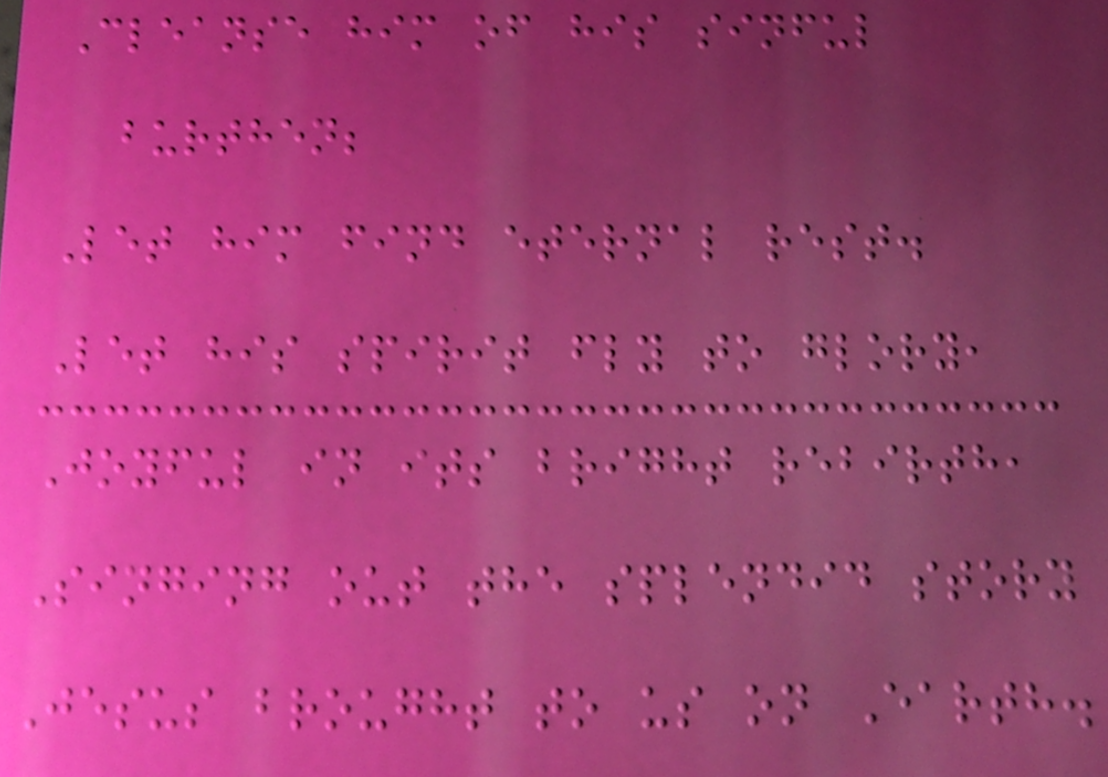Cleanse him of his sinful
burthen;
Let him find eternal rest.
Let his spirit fly to glory,
Joyful in its bright rebirth,
Singing out the splendid story
Jesus brought to us on Earth.
